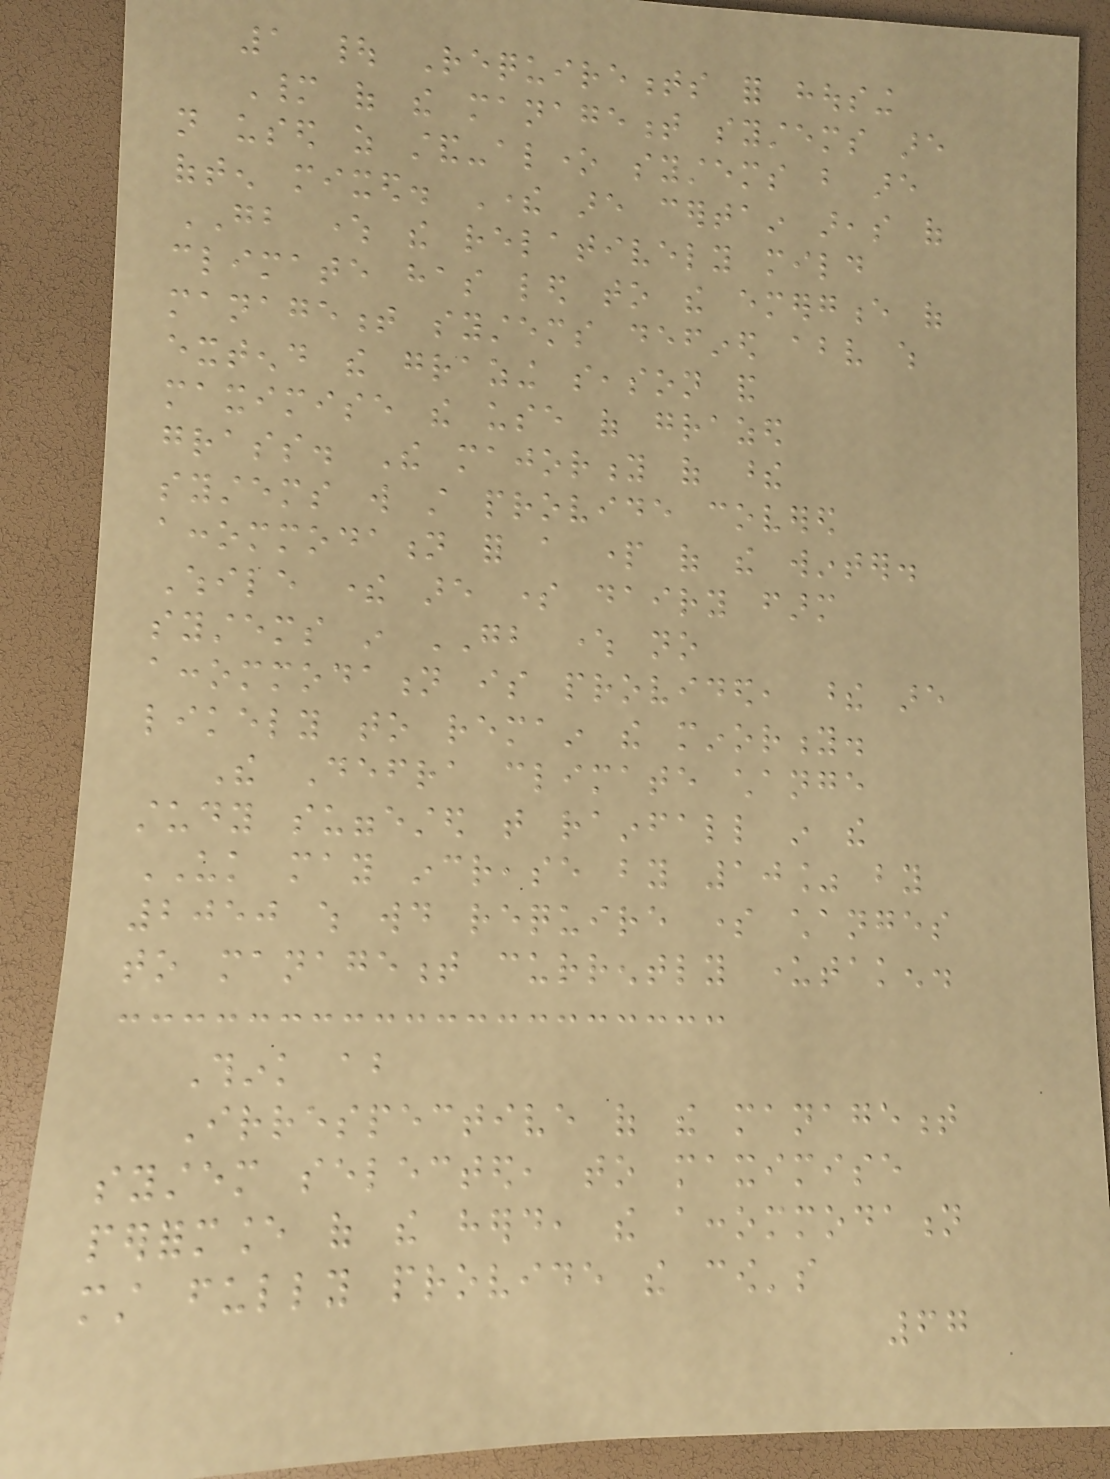1 | Requirements for housing
Many of the management systems are
not used as stand-alone systems but are
often mixed. There are certain areas of
GB where the relatively mild
climate has led to the emergence of
management systems defined above which
extend the grazing season and
maximise the use of grazed
grass. The majority of these
systems will still provide covered
accommodation for a part of the winter.
While there are some dairy farm
systems in GB where no
accommodation is provided, these are
likely to remain the minority.
The Defra climate change
study suggested that rainfall in the
UK may increase by 10% by
2050 which would require some changes
to management currently undertaken.
Think about
Irrespective of the management
system selected, to maximise
performance of the herd, the accommodation
must fully provide the cow's
67
